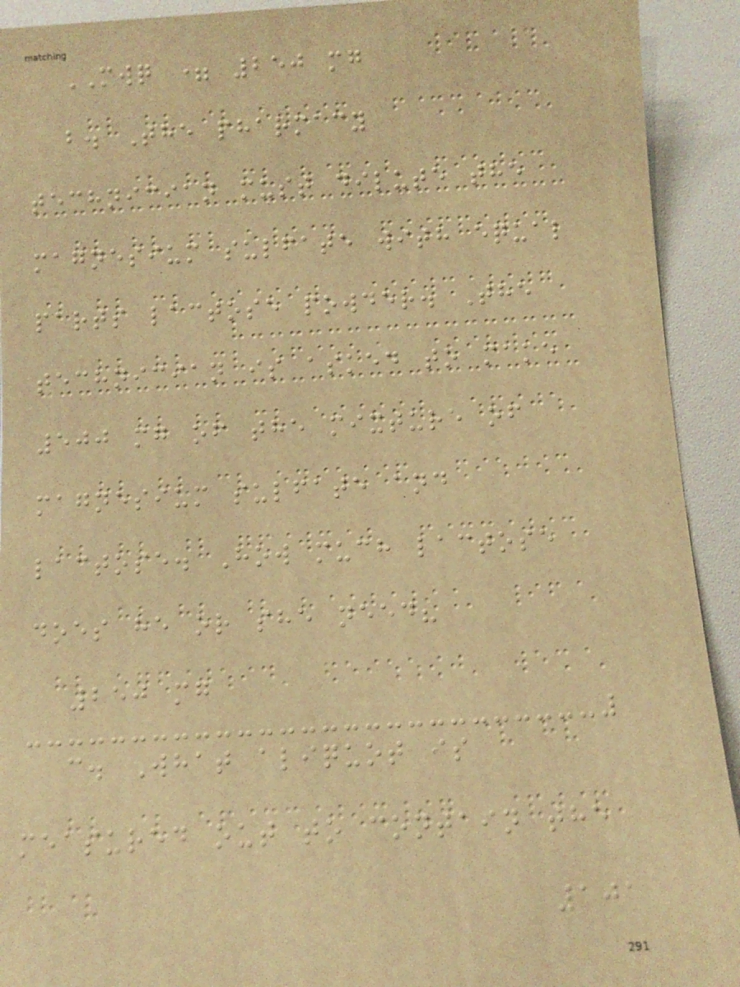MWQ = 250 mg
b. The pharmacy
technician must dilute the
magnesium sulfate with equal
parts lactose powder. The
technician is asked to make
500 mg of the mixture of
magnesium sulfate and
lactose. How much lactose
does he or she need?
250 mg
c. What aliquot is
measured out to contain the
101
